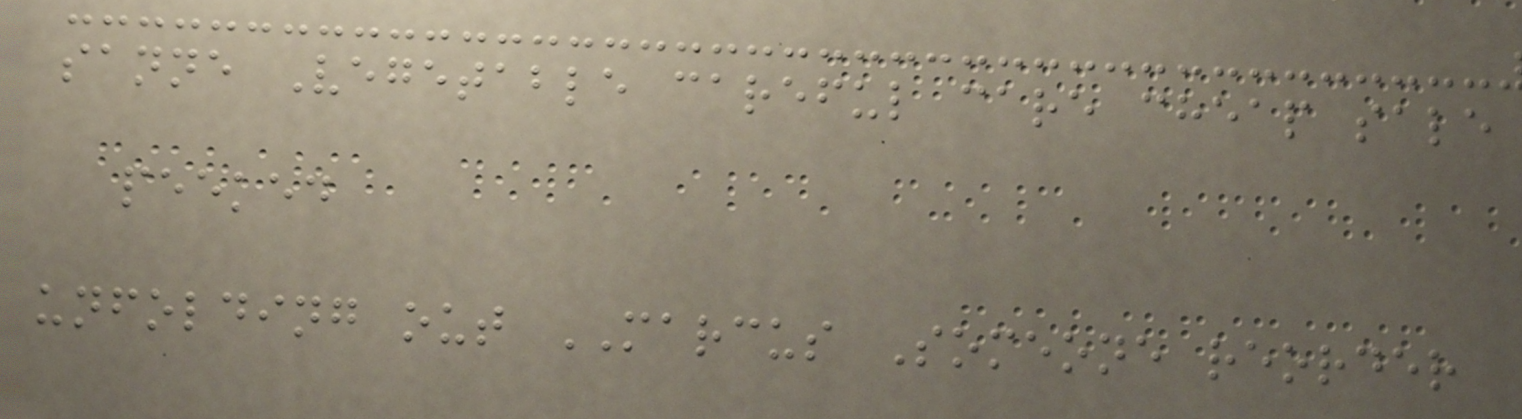sanne Vegetable careful care cheap sale
peeked
unfolding out MARCUS Someone reorder
